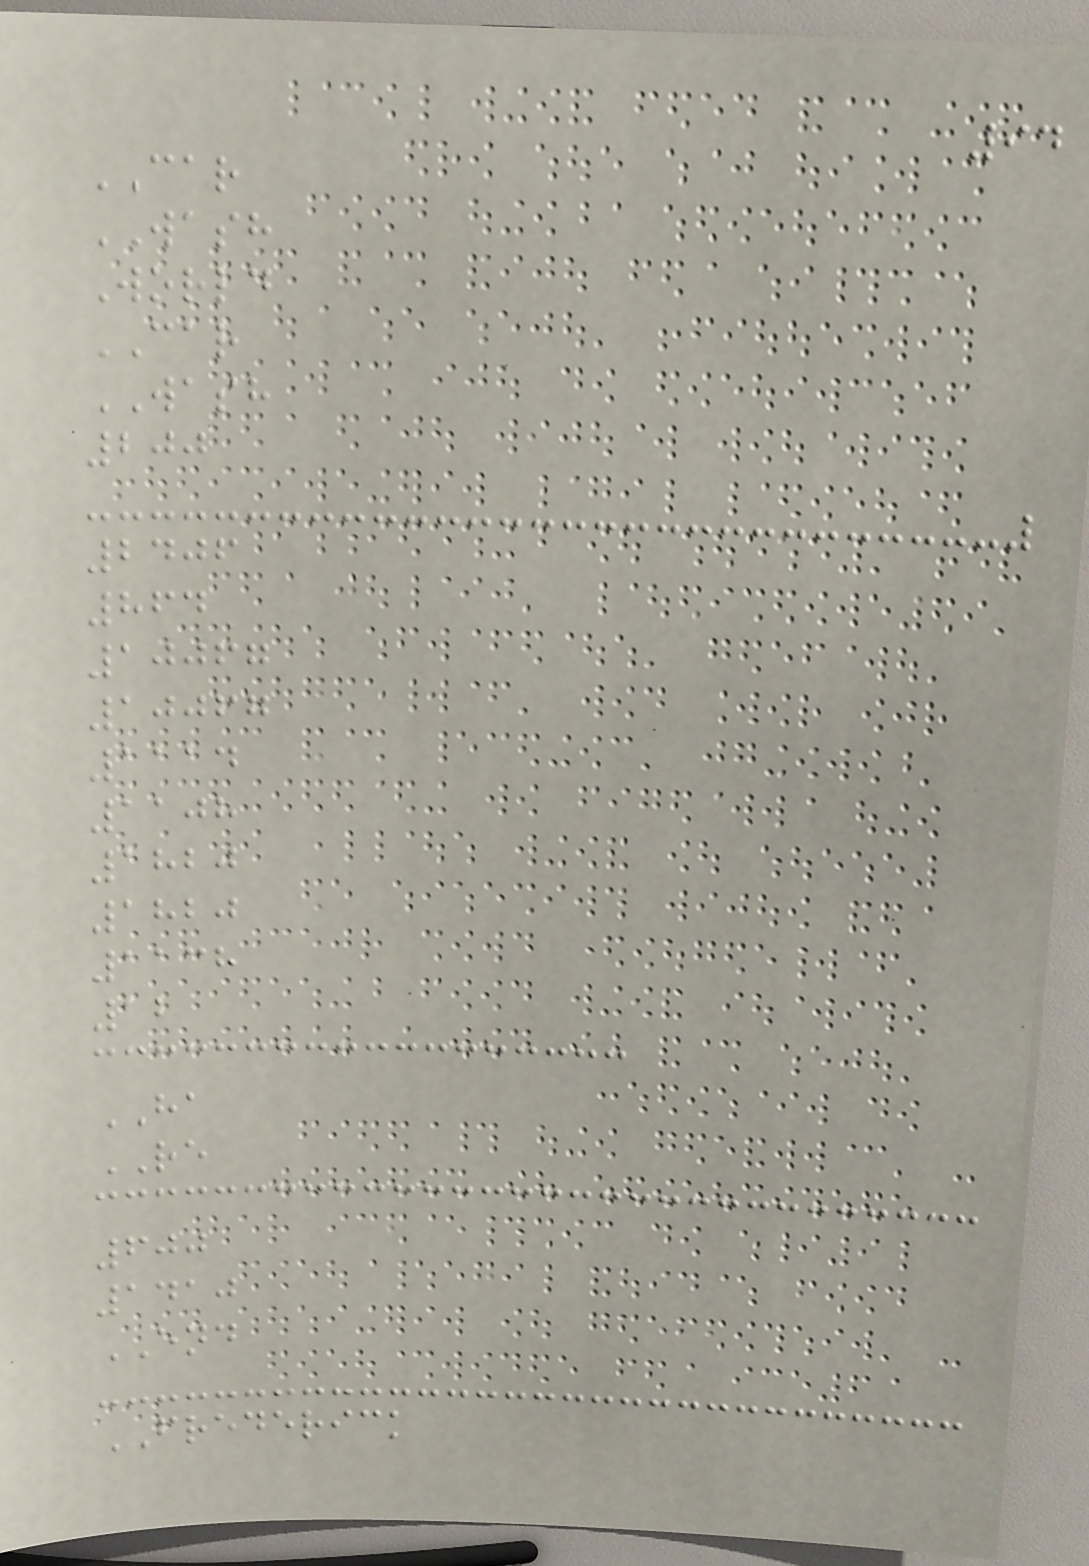94
CAR
WASH
World
CAR
WASH
200
2406
864
10067
10067
1114
1108
1820
1820
1138
12
HA
RE
600
1410
END
FREDERICK
